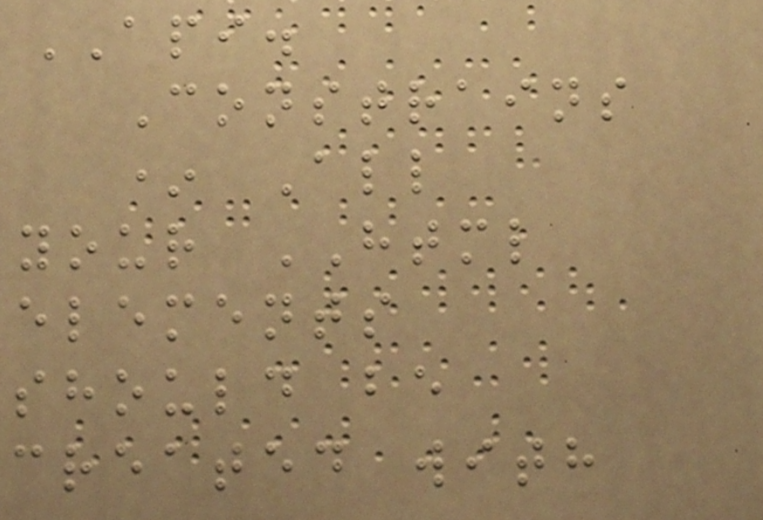API.
Constrains
* All
your HTML
elements
should be
created with
